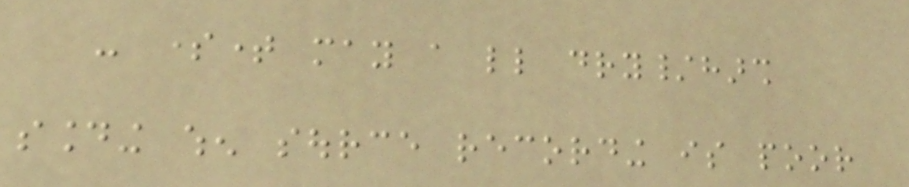- sometime may a little dry/harsh
sounding when source recording is poor
